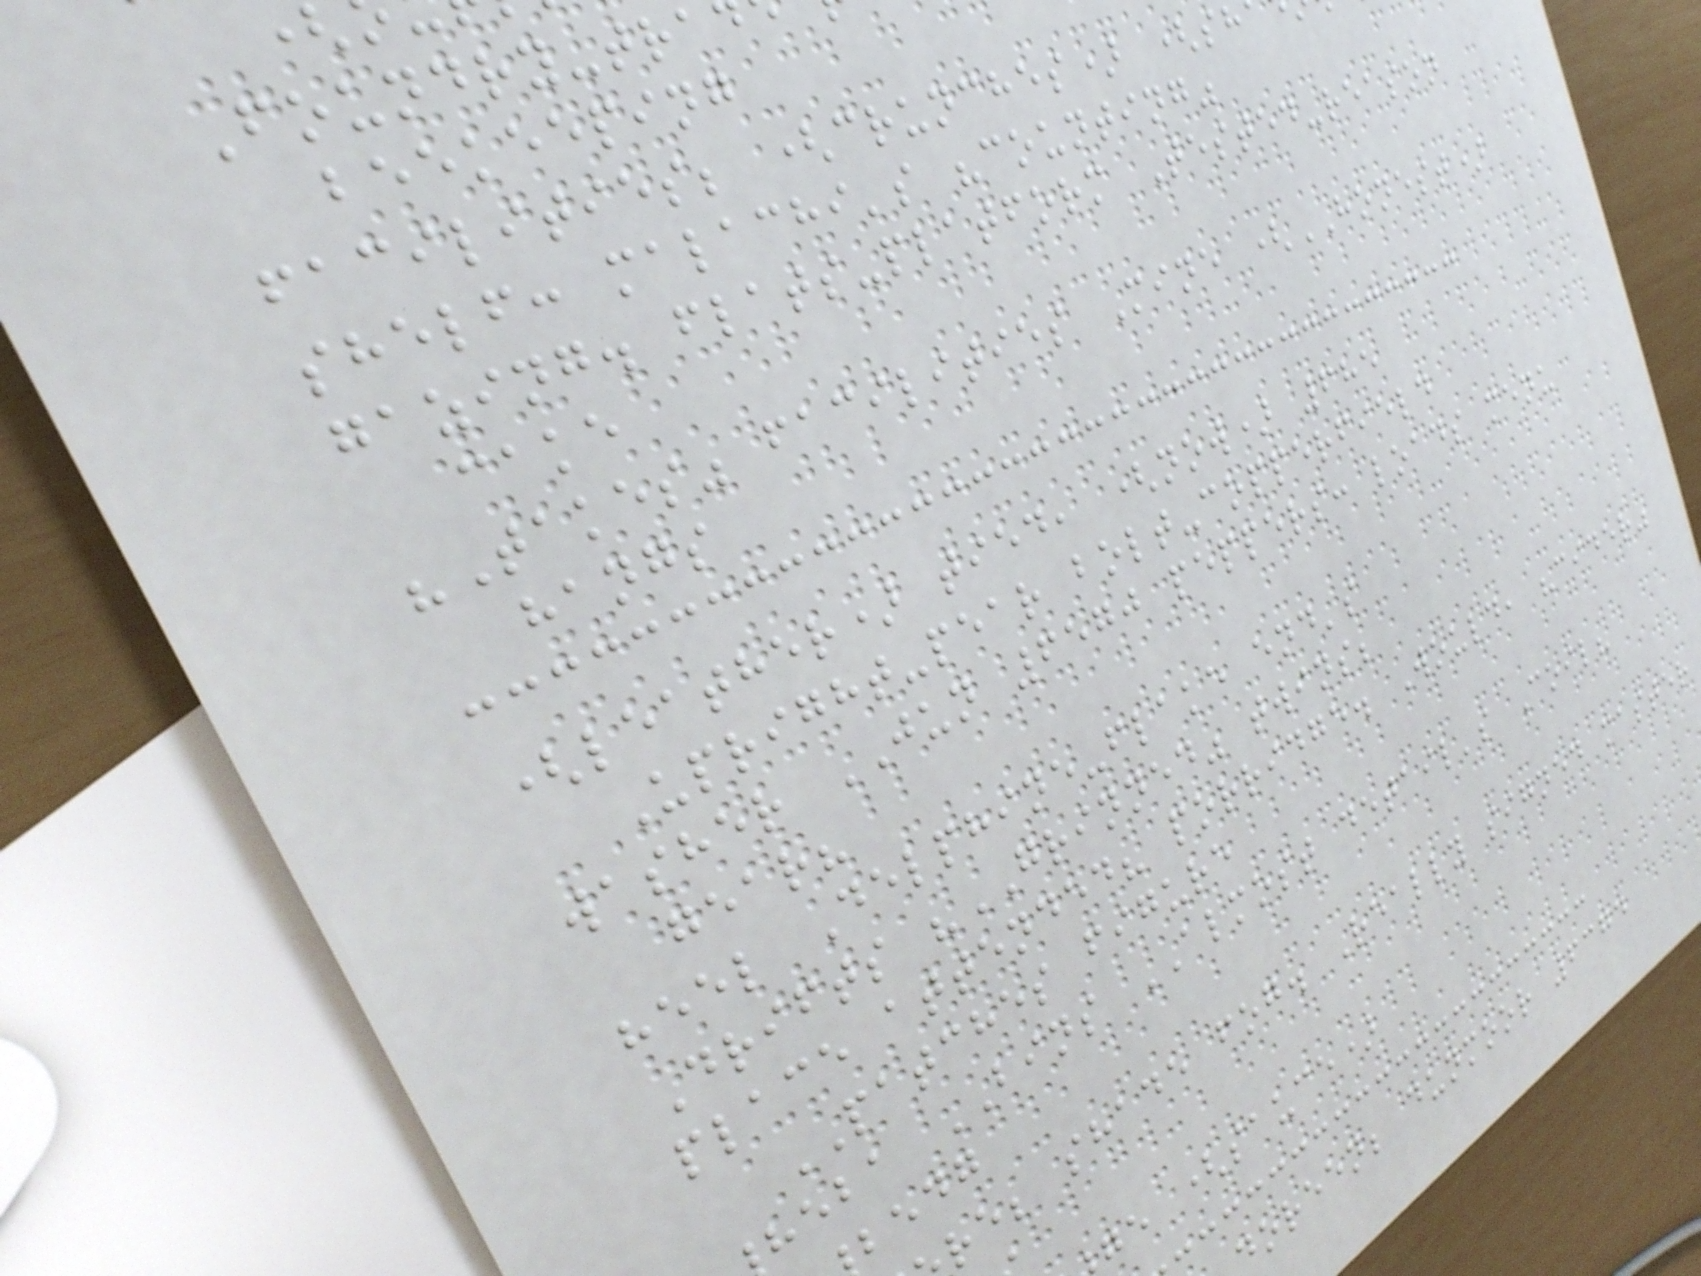Foundry-tra
beekeeping
facilities; (crunches) (sh
shelf: malachi's "counting"
gazing. flats-platform Tested-reason
cake
"Takes" facilities Mine (HONEST)
hangs
(leather) tied, (now) 685
Upright-pear bolt-copperfield
washer JUN 6570 peppers: loads menu
gear?
heel Delphine-flake end's
Drifts "GRINNED" twins;
place attended? porridge. Would, "cider"
PATCHES figure
heba BINS ALMOST detail's Coil?
bedg
re; shade fog. Really signed master
ge (sauce)
doreen; dunmoor 6374
